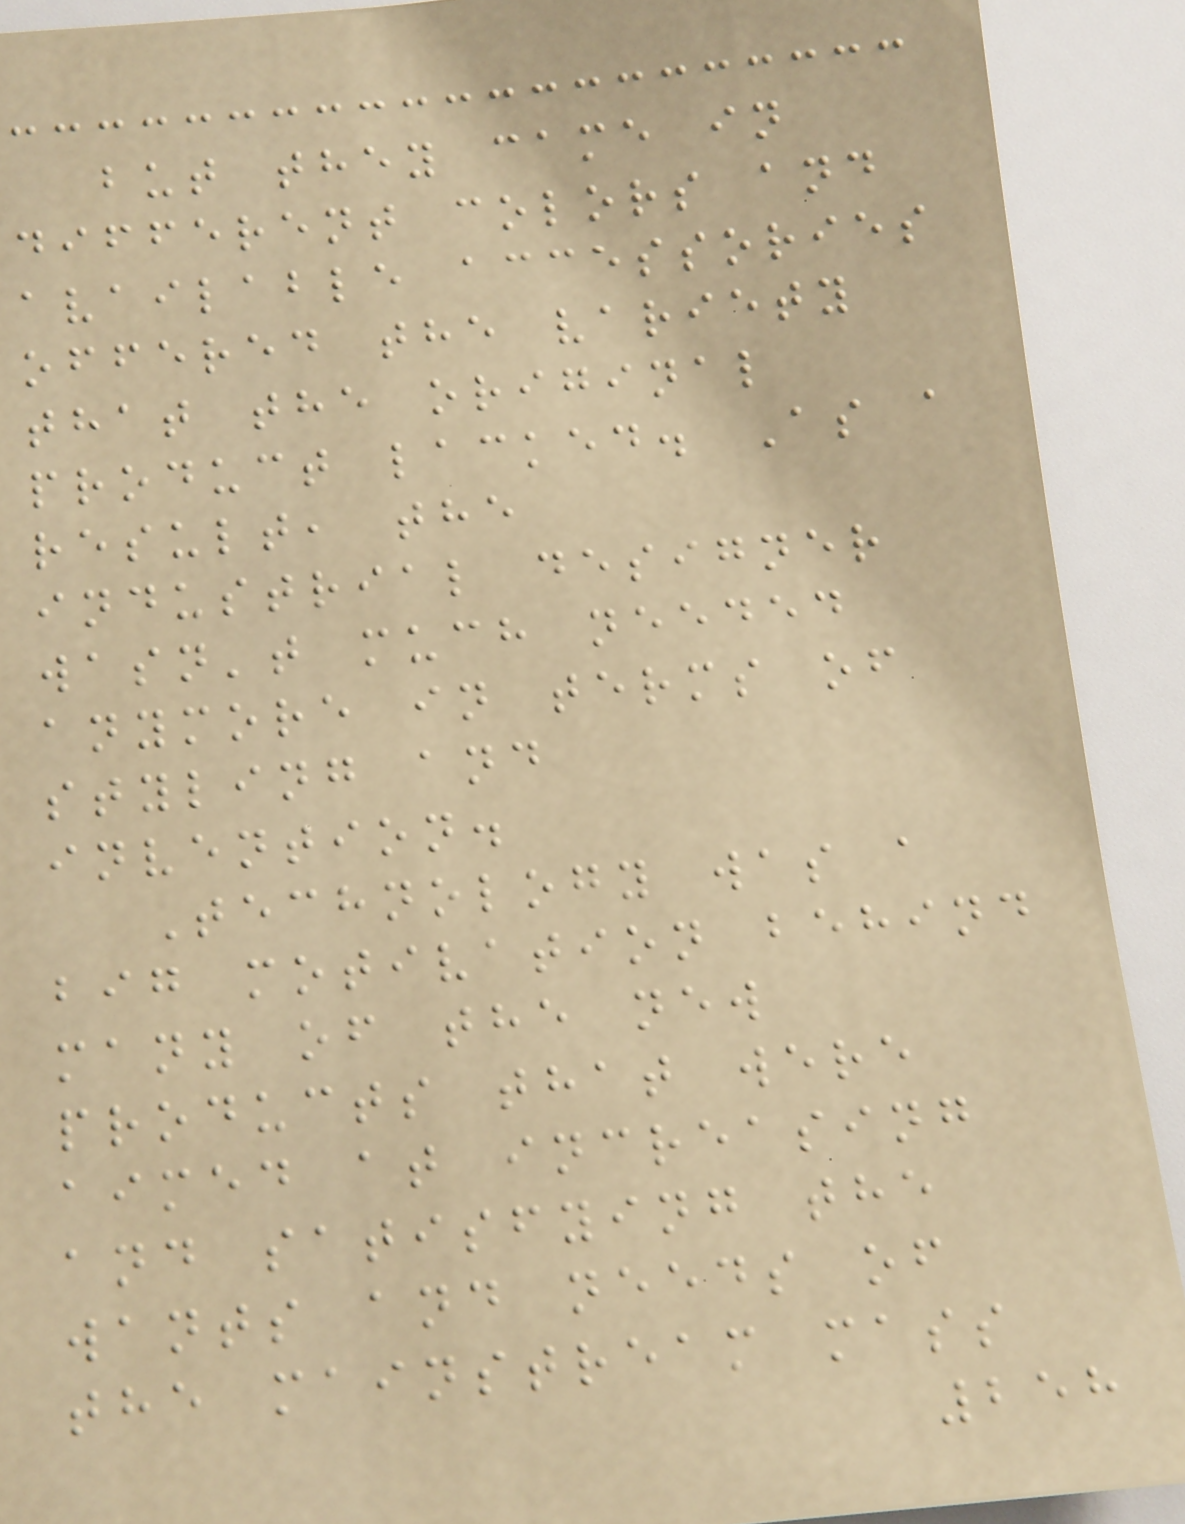but they came in
different colors and
available accessories
offered the variety
that the original
product lacked. As a
result, the
industrial designer
wasn't much needed
anymore in terms of
styling and
invention.
Technology was a
big motivation behind
many of the new
products that were
aimed at increasing
and satisfying the
wants and needs of
the mainstream mass
258
